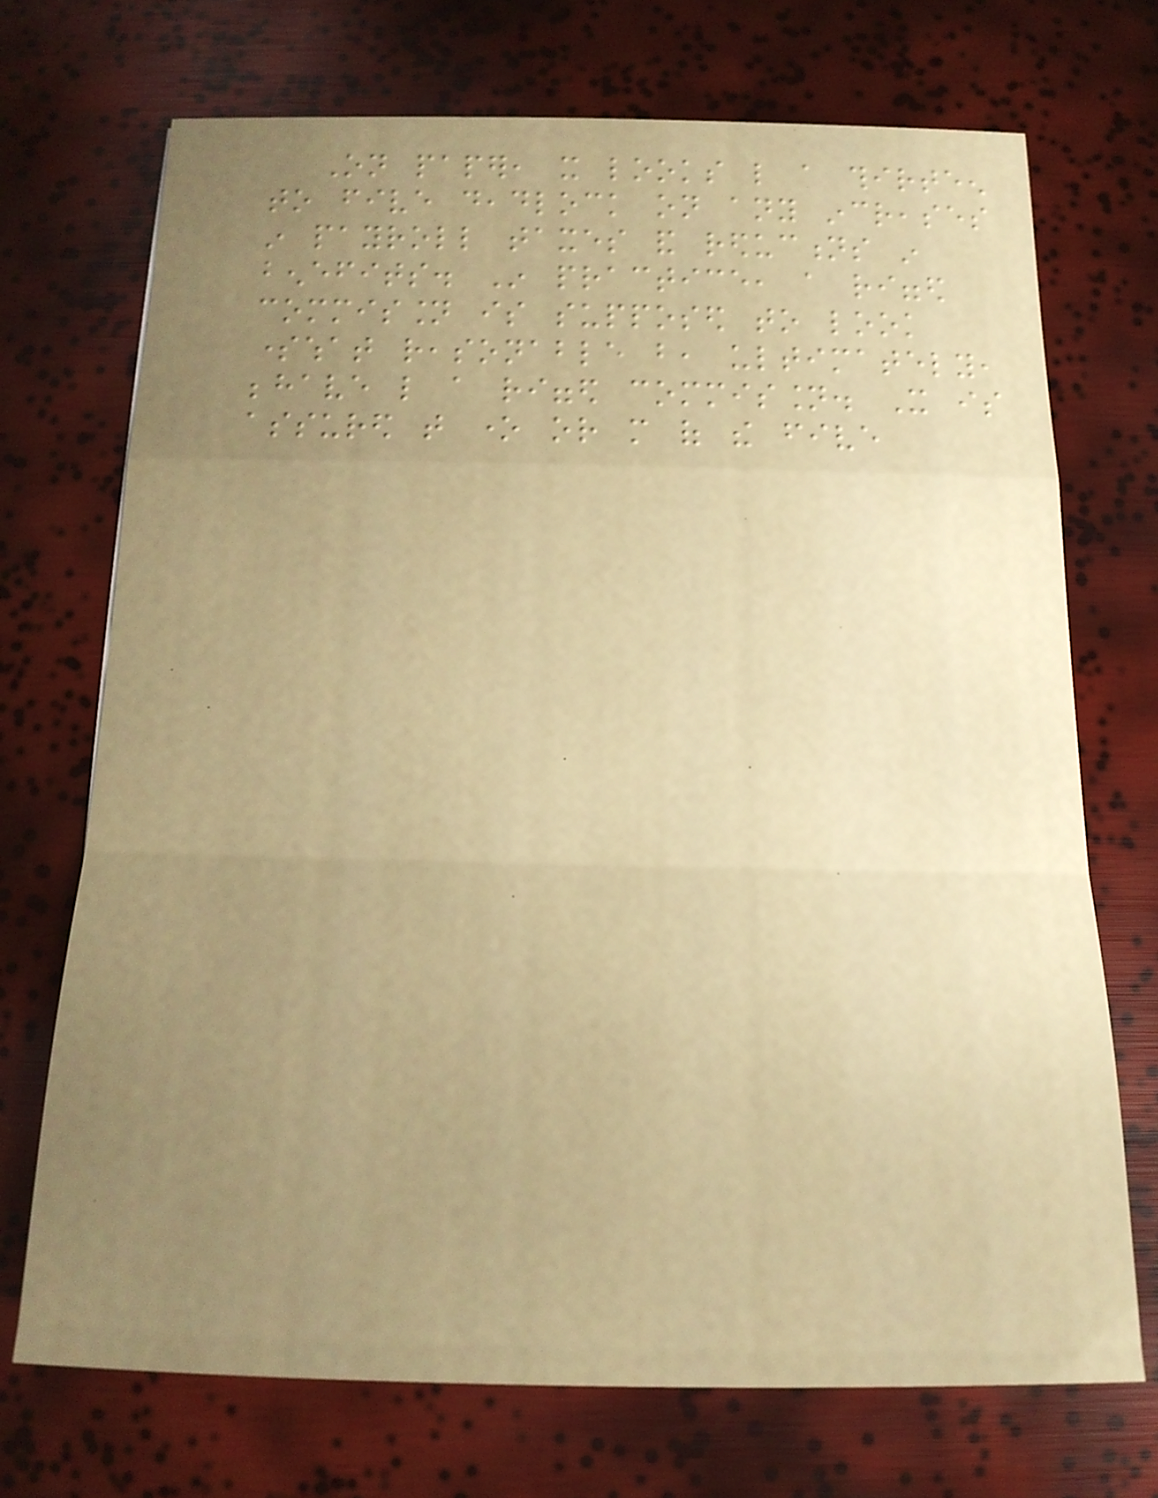On paper, it looks like a thirteen
to five deadlock on any increases
in payroll taxes and reductions in
benefits. In practice, a rigged
commission is supposed to look
somewhat reasonable but, ultimately,
behave like a rigged commission. It is
assured that one or more of the five
